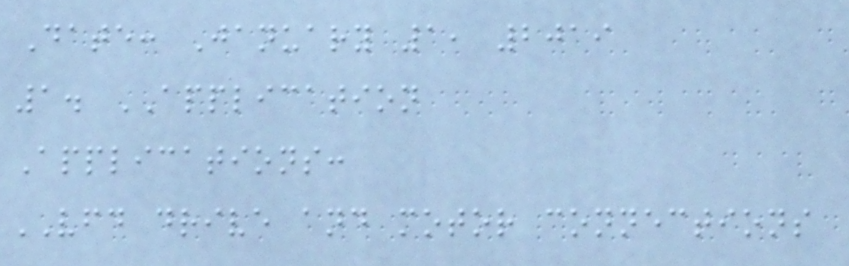Date: January 1, 2019
1. APPLICATION
Applications:
VFD drive and motor connections
